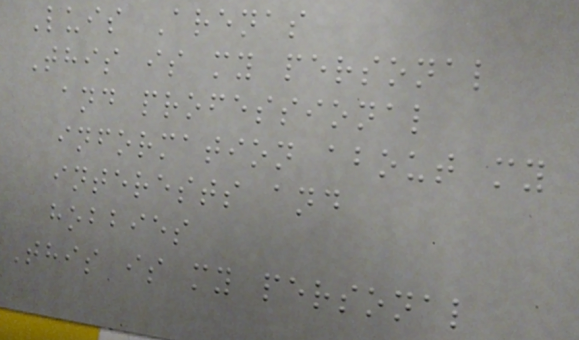Luis Arenas
This is my personal
and professional
information about my
interests and
hobbies
This is my personal
